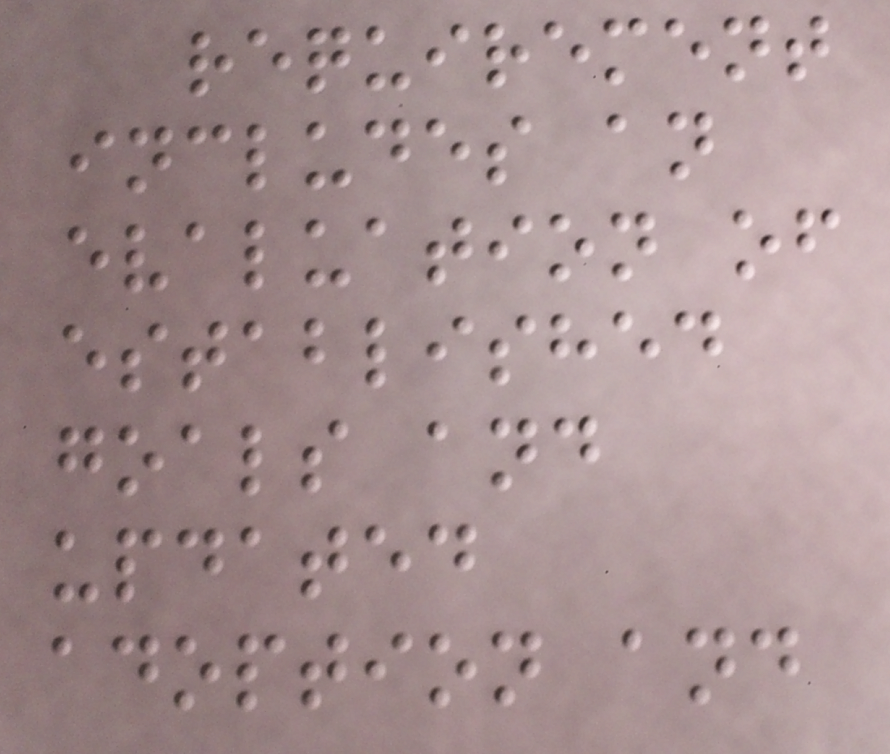requirement
includes an
evaluation of
established
goals and
updated
adoption and
